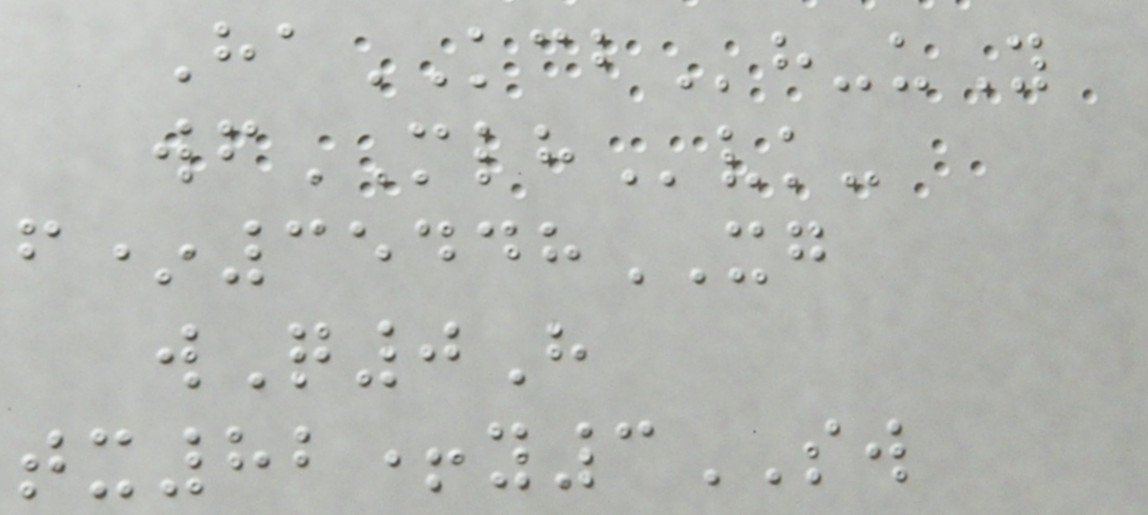HaKCBh-uY
wfMLHvk-
f*35448XG
wQ0H
tx82+y3SW
